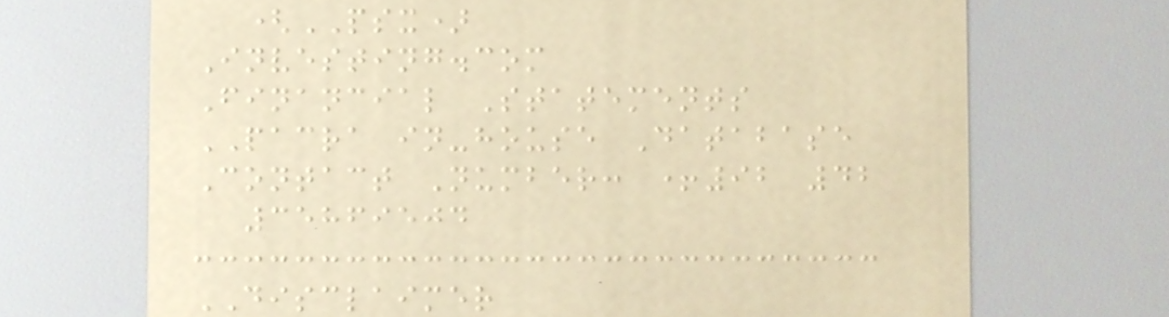(PSX)
Investing.com
Financial Statements
PACRA in-house Database
Contact Number: +92 42
35869504
DISCLAIMER
